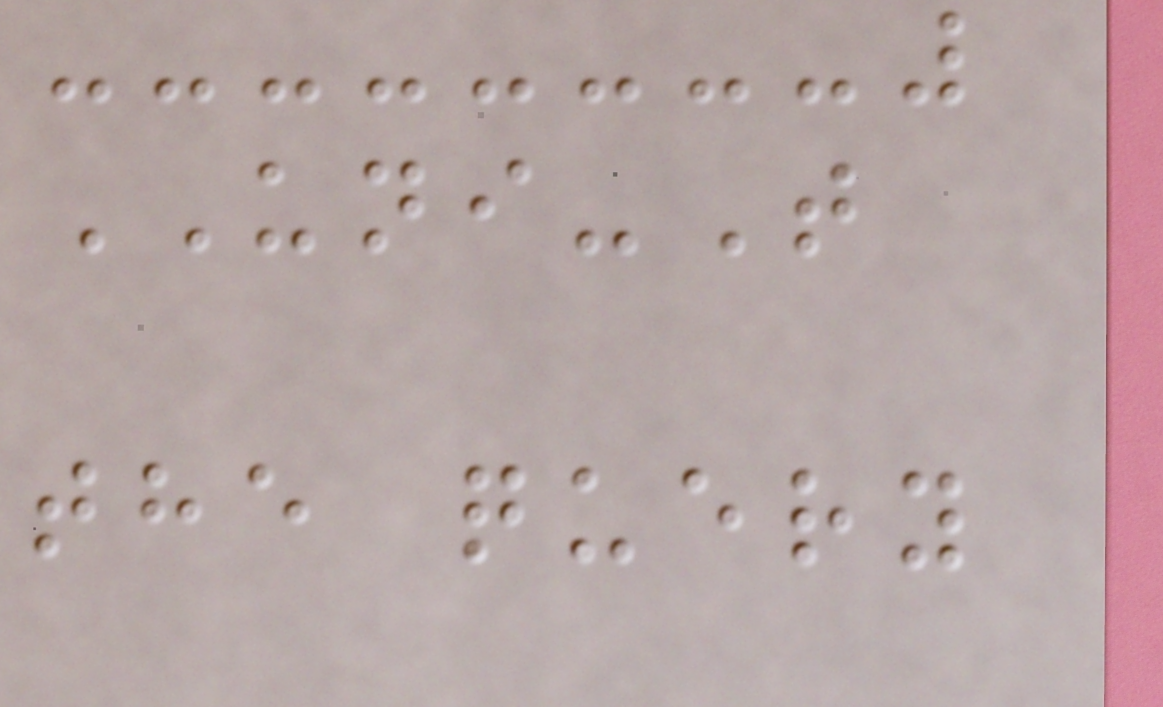UNI-T
the query
